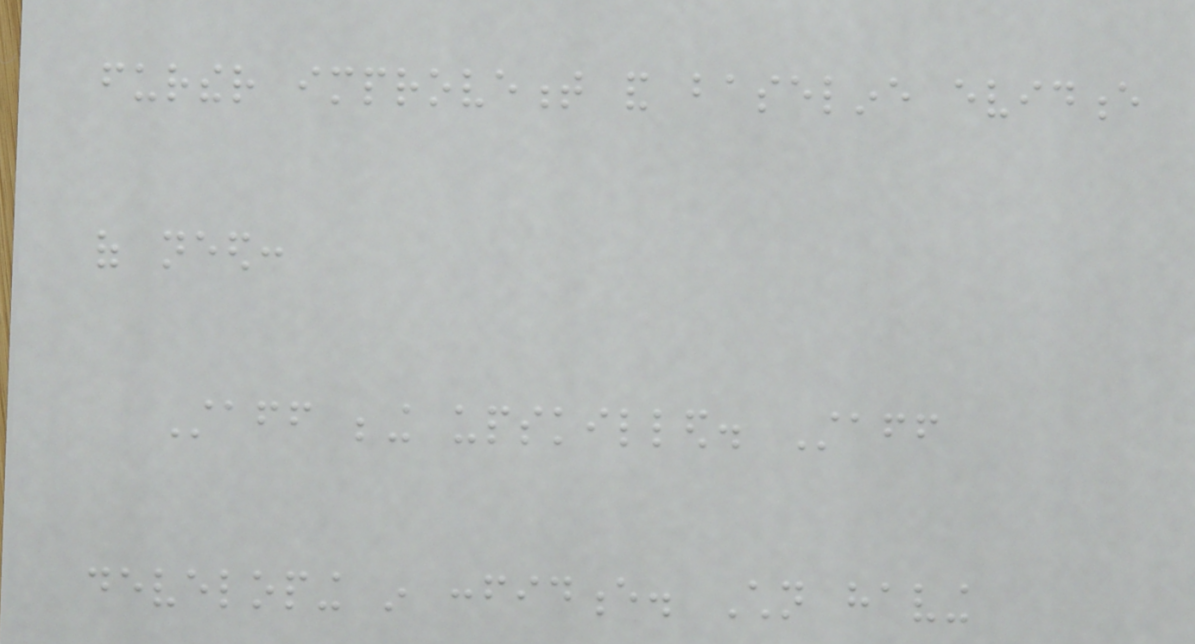further improvement and baseline evidence
of need:
Staff being upskilled. Staff
developing in confidence. Children having
